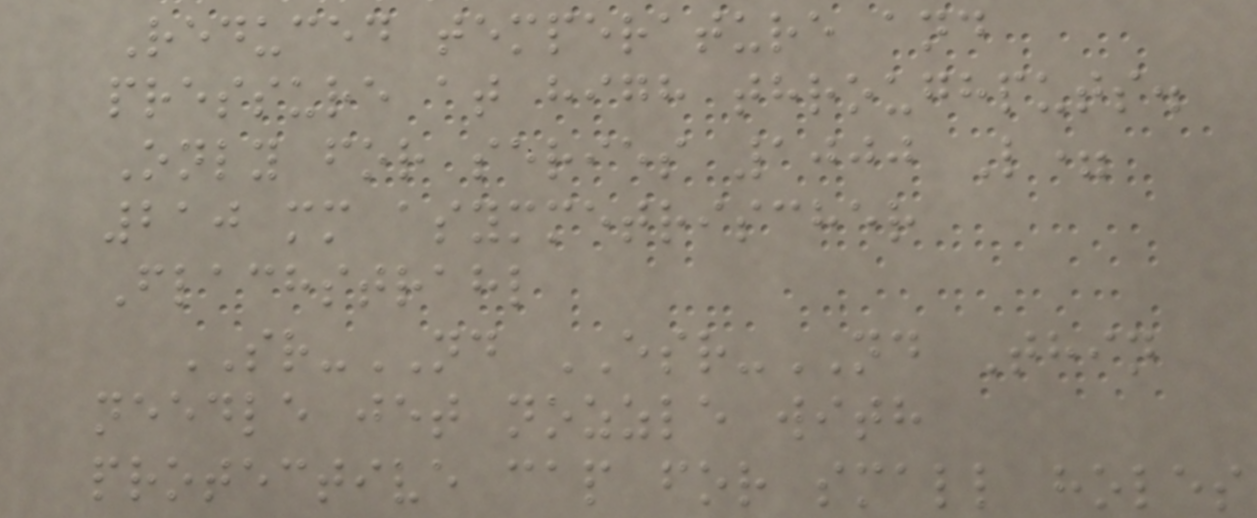Reduced temperature and
pressure at high throughputs.
Only for series 1000 L=
210 mm asymmetrischer
Flachstrahl
SR-ND ESR-ND Thin
needle jet nozzle with
protective cap for small holes
